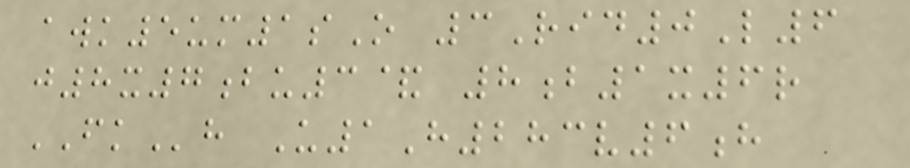awk5um1sO 3Rid0L6
j8x7bu3& 8b1x6r
FKh U1H283v6h
